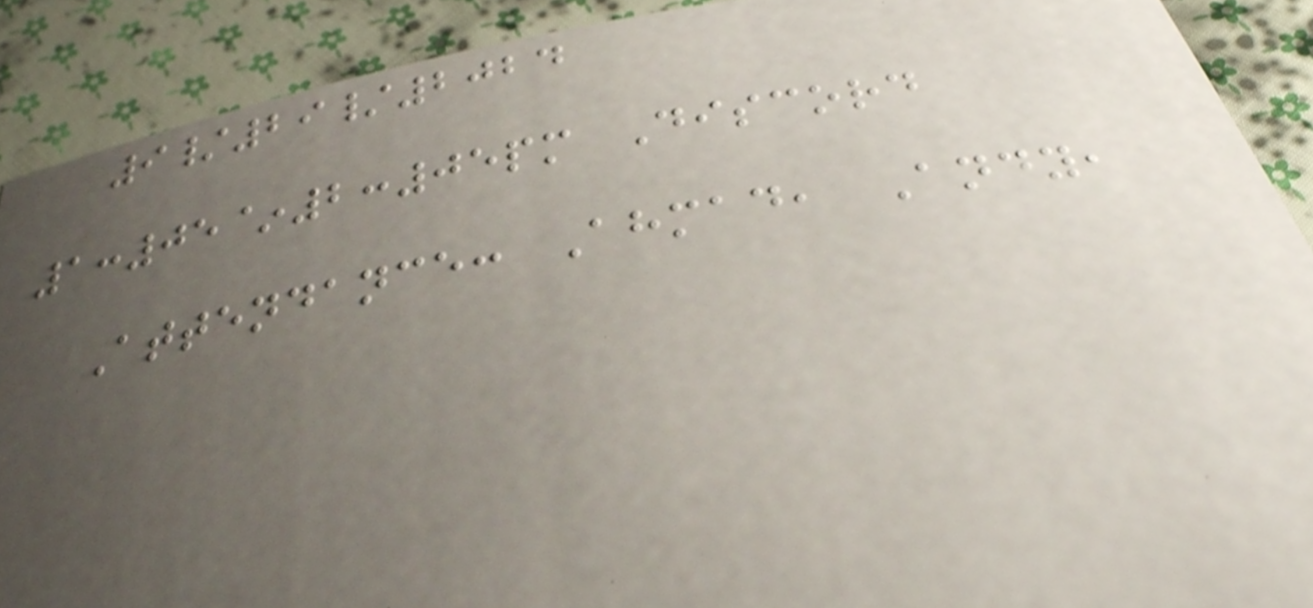9/29/2024
1:05~2:05pm Discord
Attendance: Ahmad, Andy,
